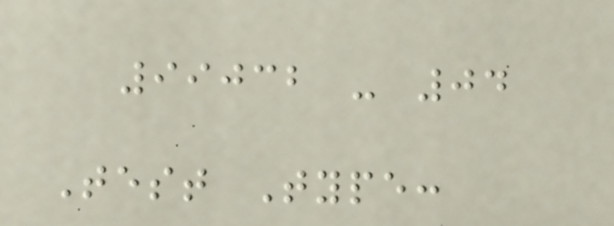99032 - 04
Test Type:
